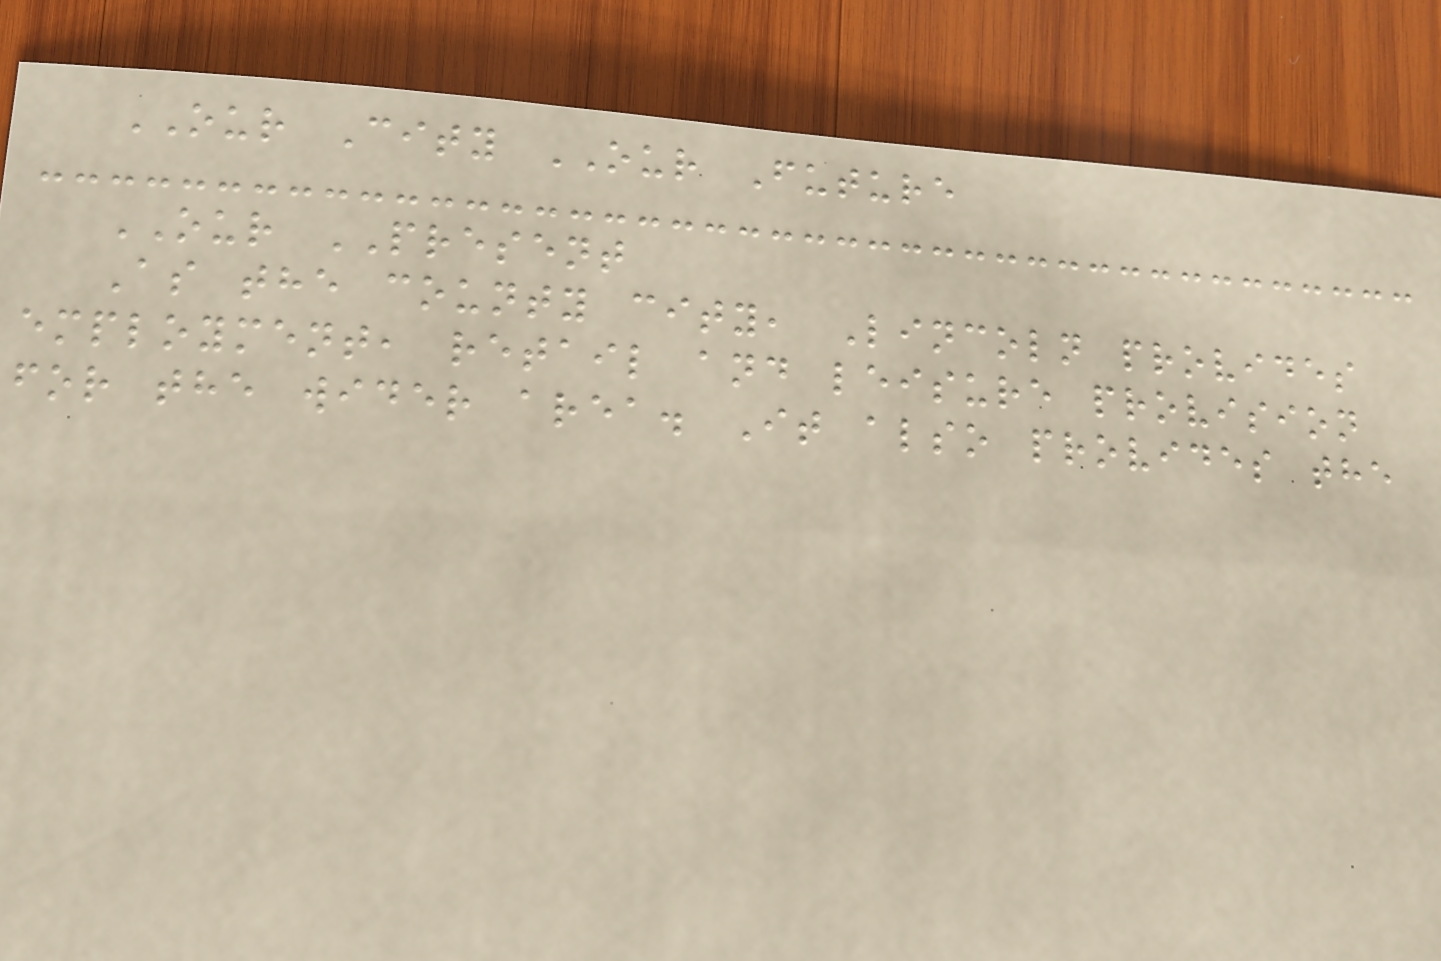OUR City OUR Future
OUR PRESENT
As the county city, Lincoln provides
employment, retail and leisure provision
for the wider area. It also provides the
